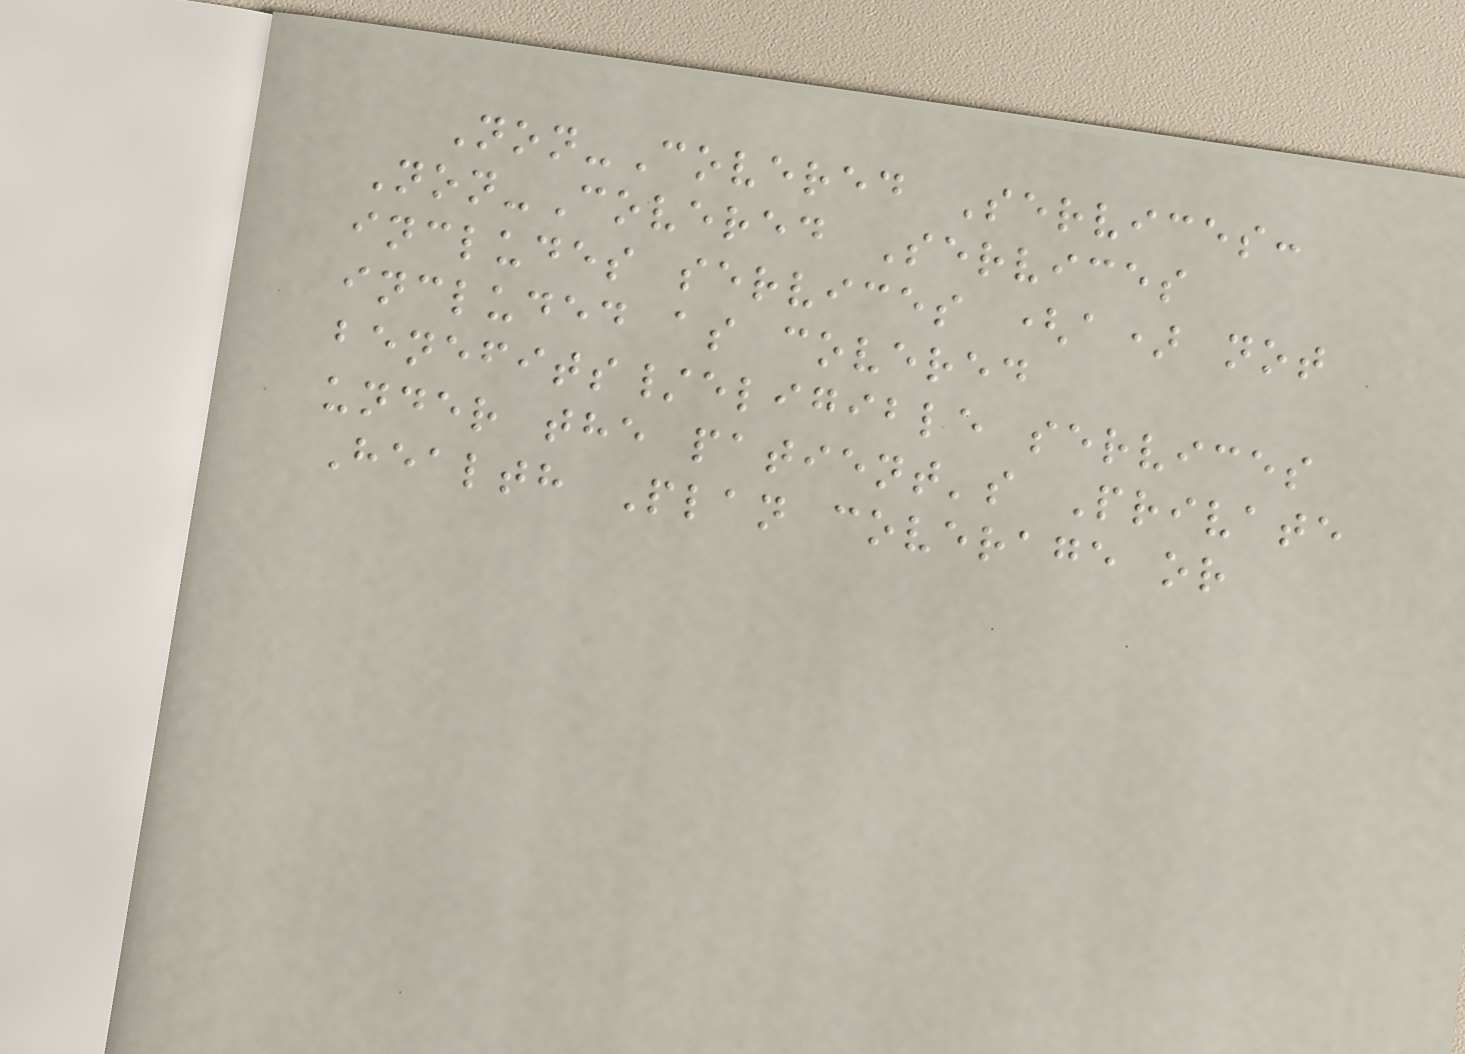Non-Covered Services:
Non-Covered Services
includes services (a) not
included as covered
benefits/eligible services
under the patient's Private
Health Plan coverage or
